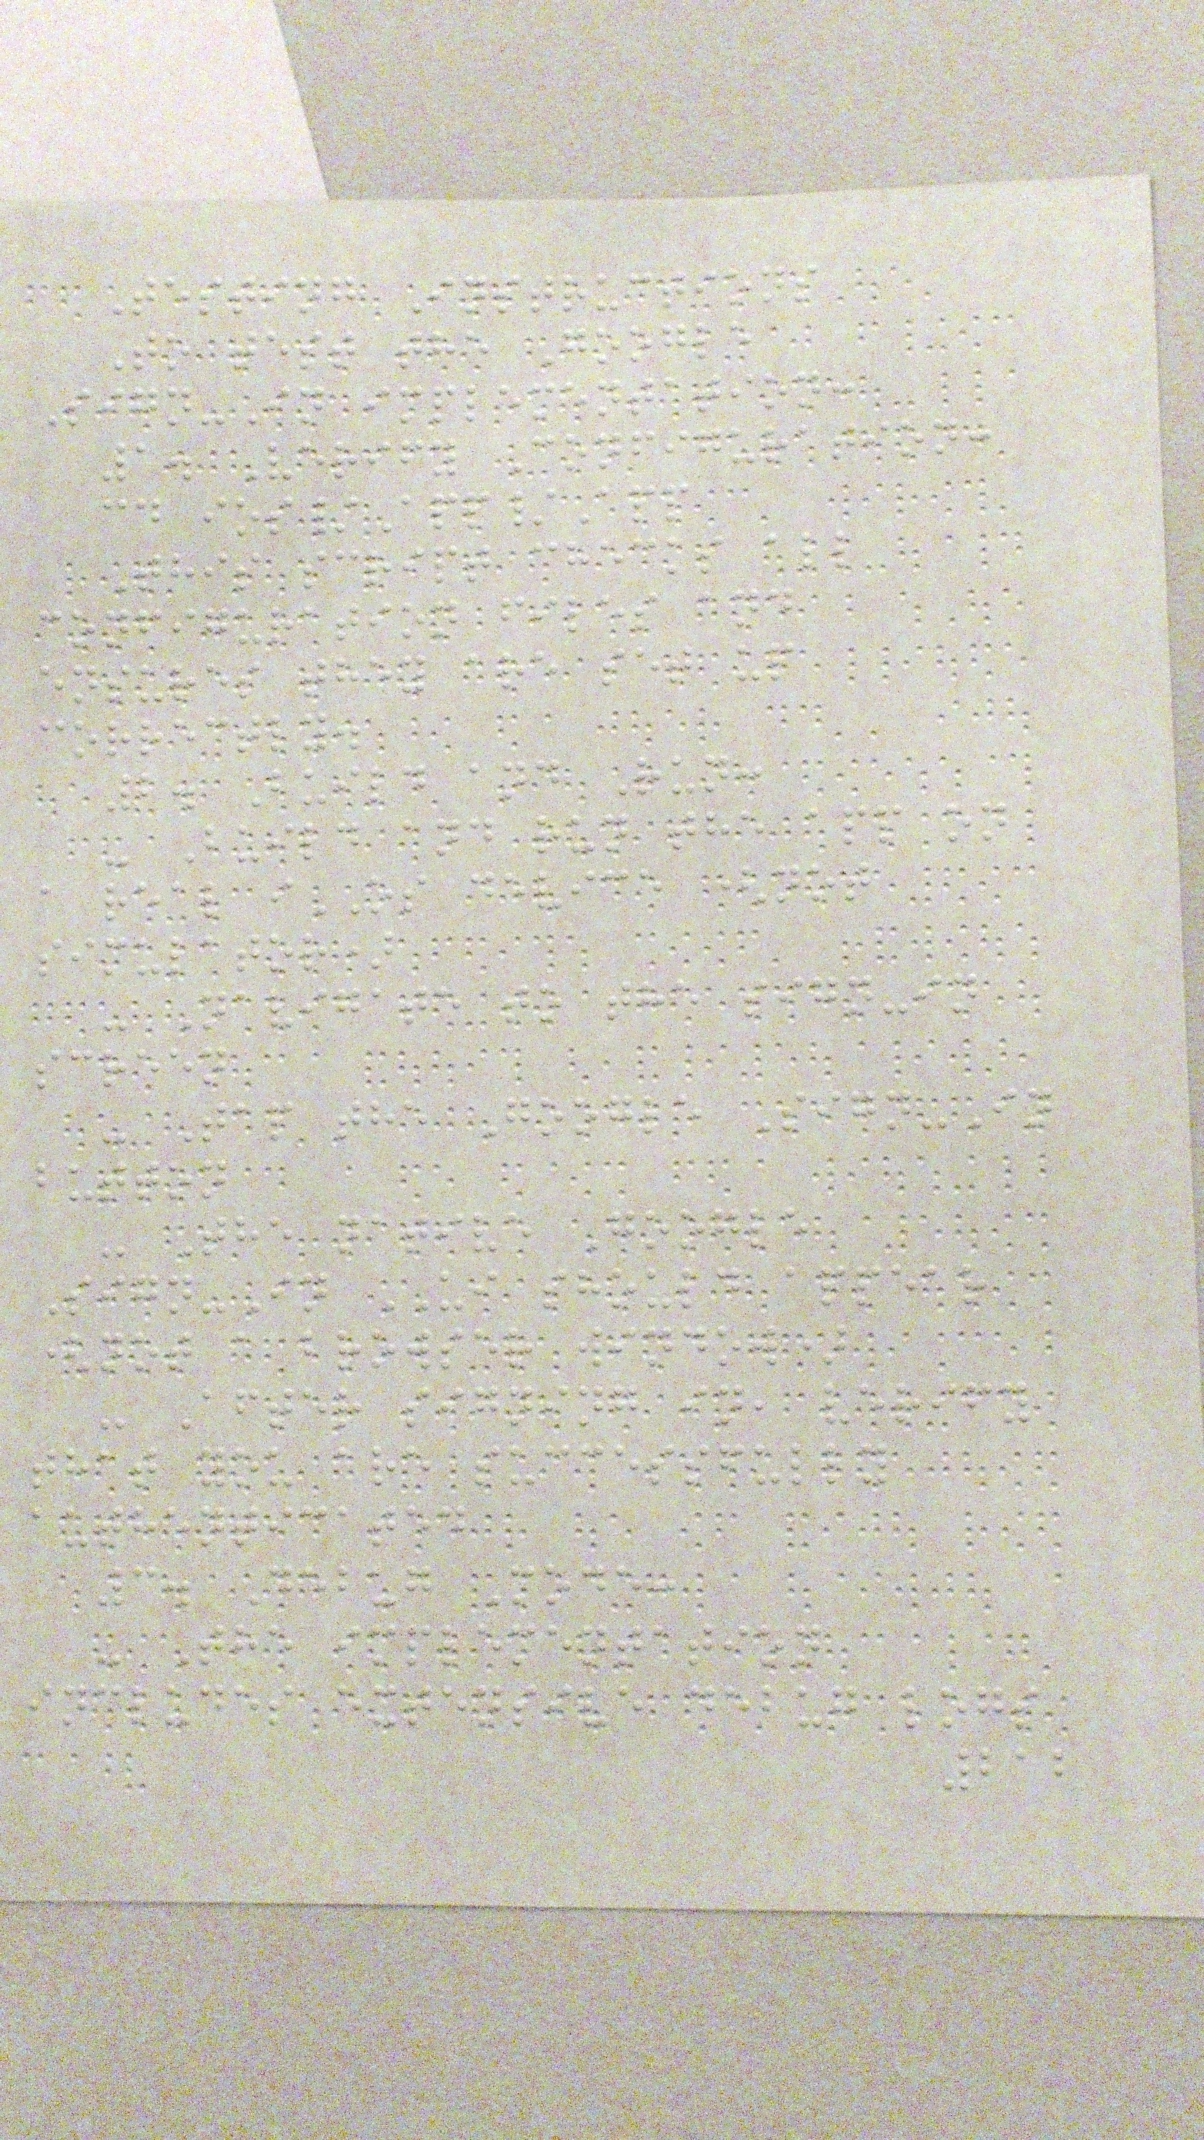Testing Instructions
To test the Google
Sign-In implementation:
1. Verify Configuration:
cd ios/App/App
This script checks all
configuration files and
ensures they are set up
correctly.
2. Build and Run:
- Build and run the app on
a real iOS device (not
simulator)
- Navigate to the sign-in
screen
- Tap the Google Sign-In
button
- The native Google
Sign-In UI should appear
(not a browser window)
- After signing in, verify
that you are successfully
authenticated
3. Debug Mode:
- The implementation
includes extensive debug logs
212
